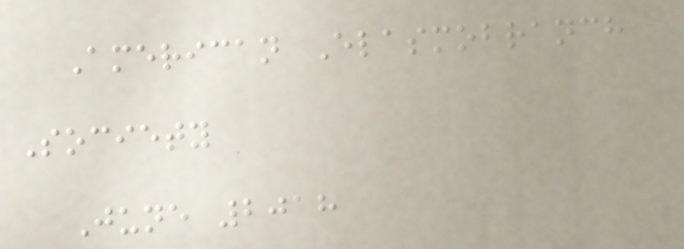American Elasmobranch
Society
June 2018
